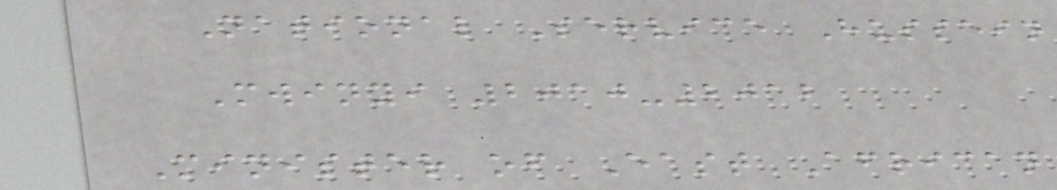National Service Hussein
Mwinyi 2010-2012
Minister of East African
